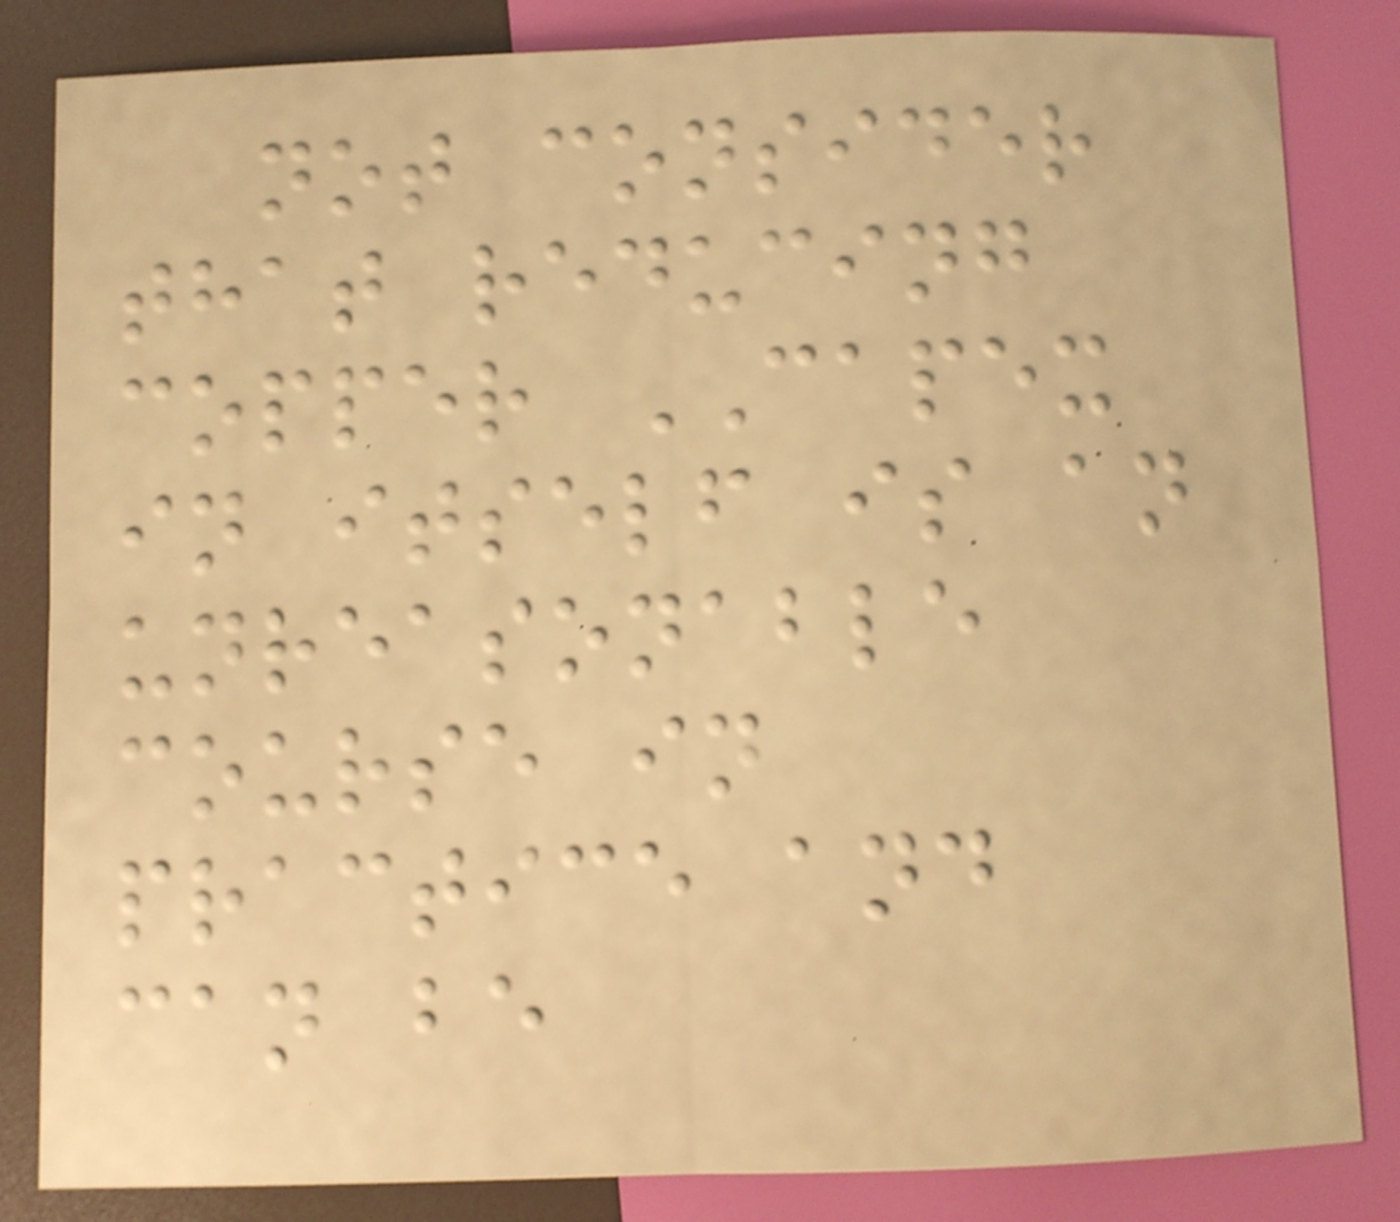not consider
that reducing
copper CAPEX
in itself is an
unreasonable
course in
practice and
can be
